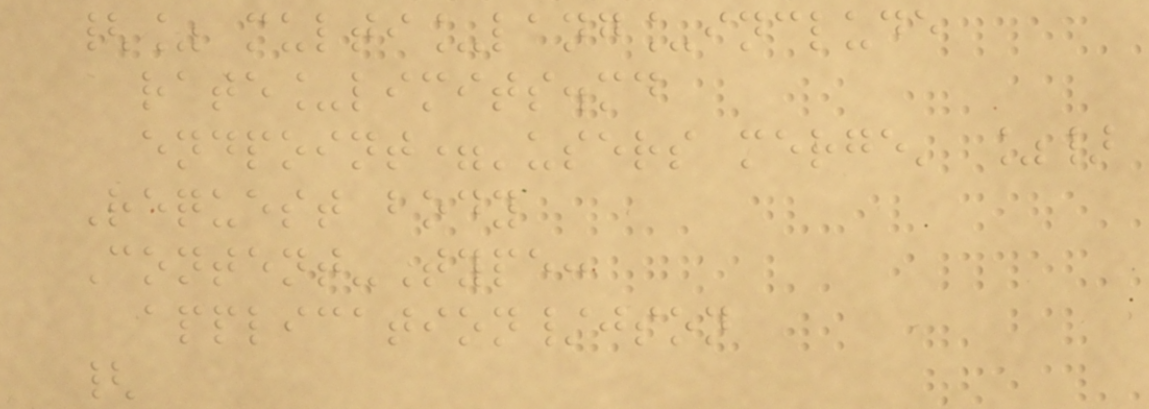{% multi_lang_include
rate_limits.md
endpoint='users merge' %}
Request body
Content-Type:
application/json
{
